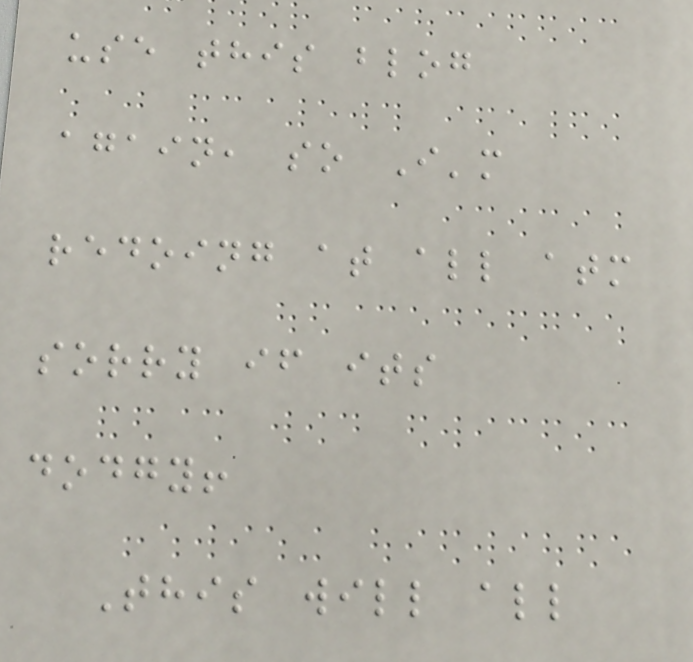use this blog
again, so I'm
redoing at all atm
sorry if its
dodgy!
This will all
